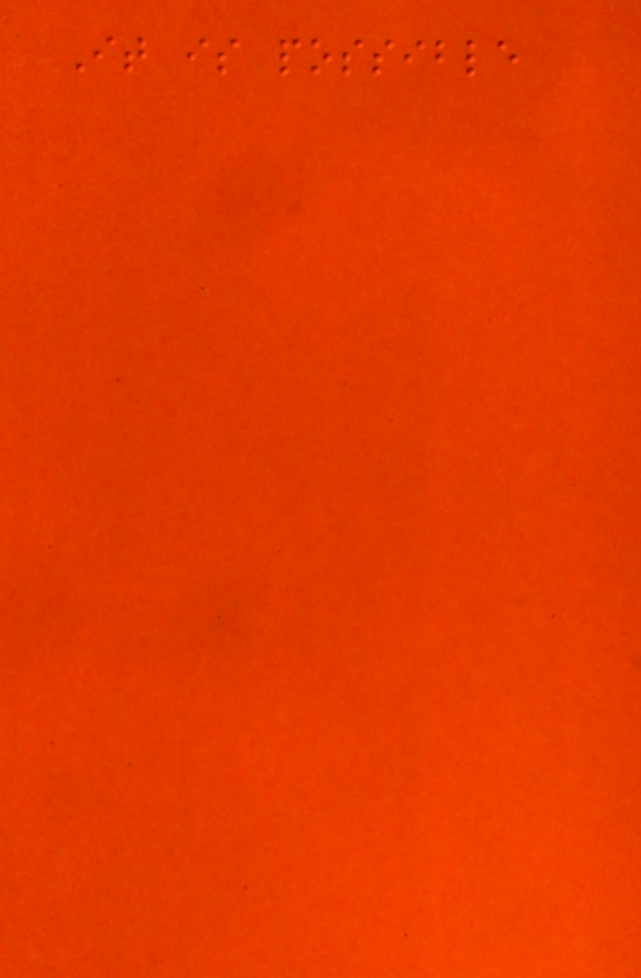It is possible
